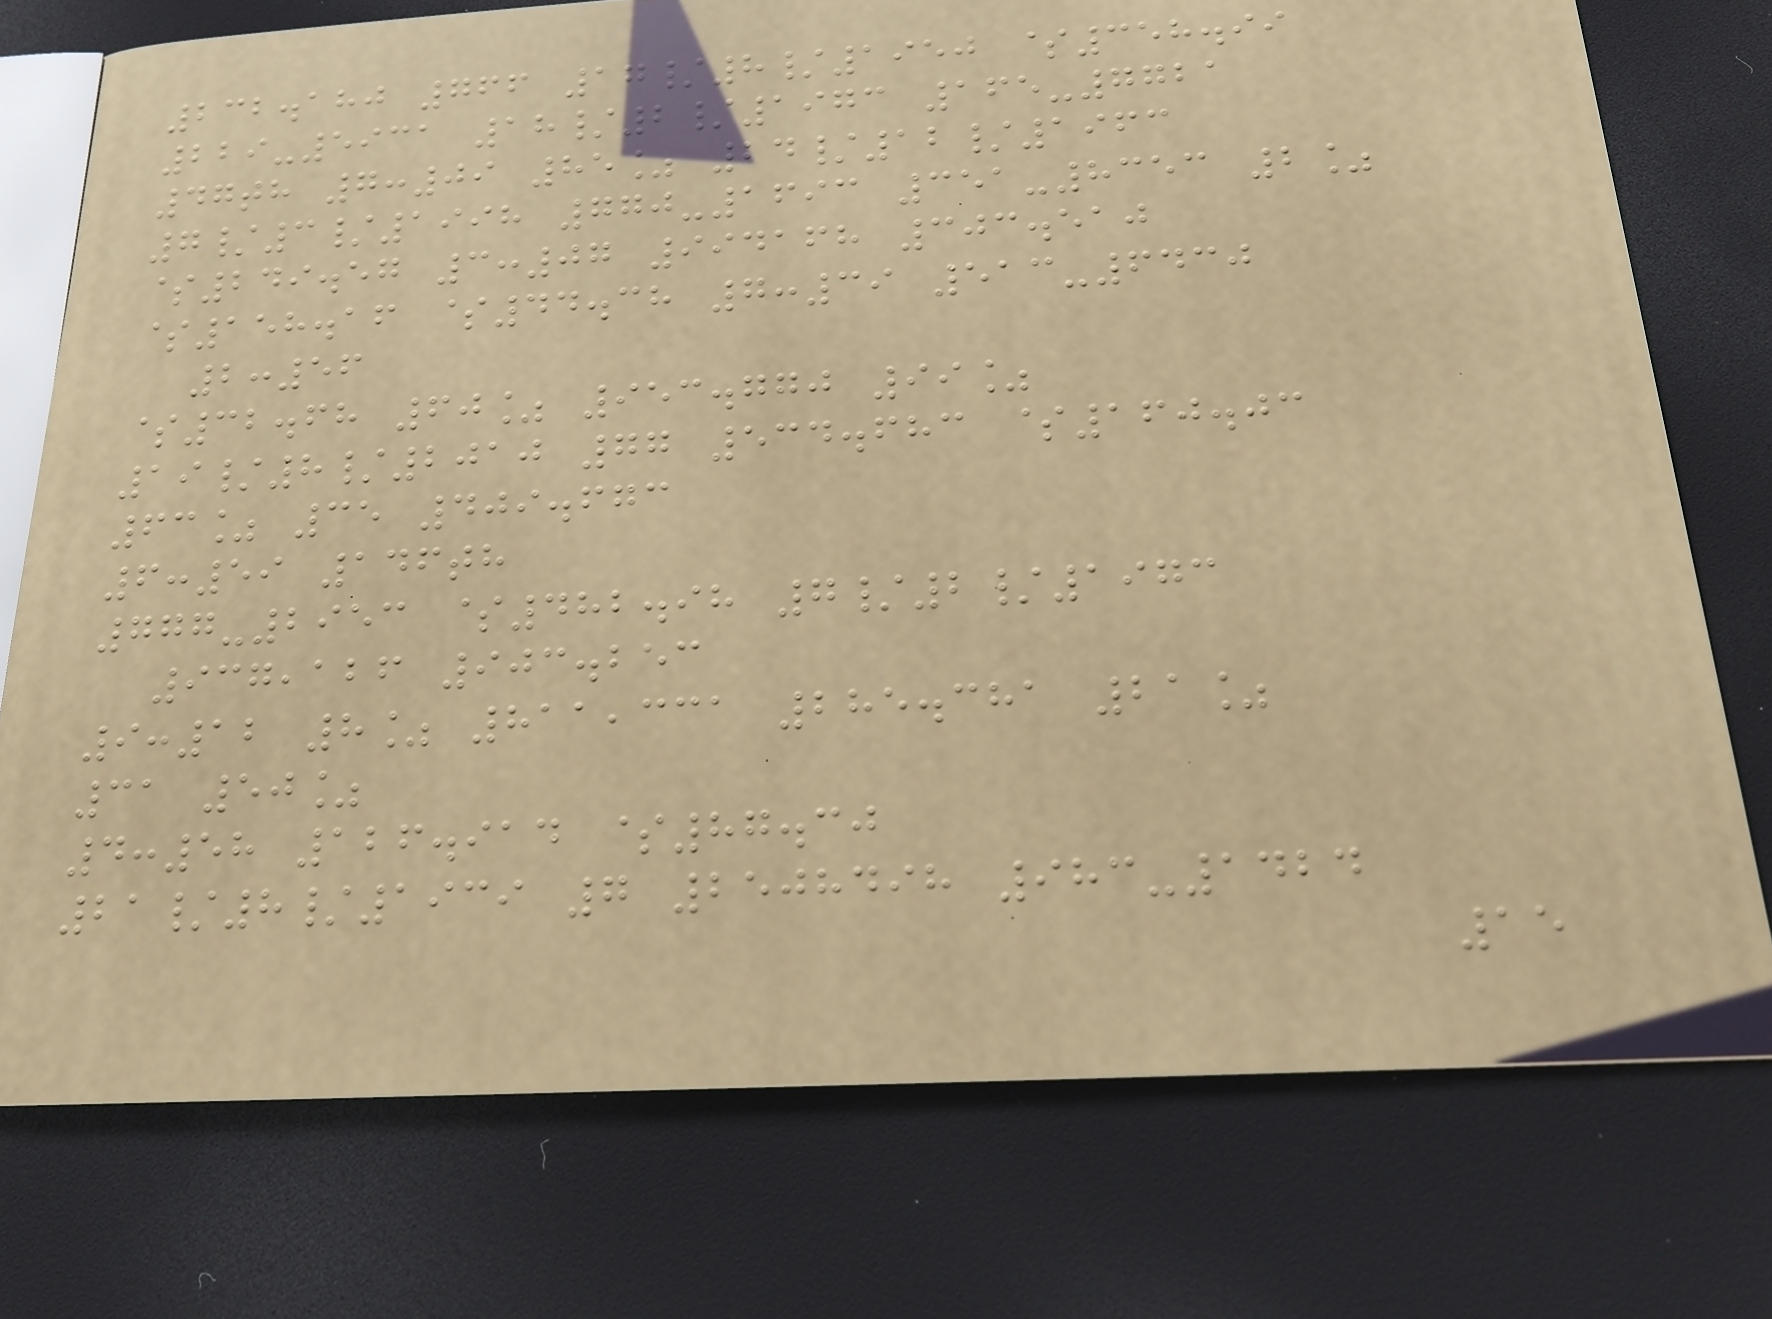232.180 766 17/8/1950 $358.99
229-5931 18/2/1973 165-7721
47th 7:09 85% 24/12/1963
7/3/1998 770-1693 351-8353 2%
$249.57 3:07 994168 303.510
$158.16 $44.38 7:39 513-6430
2:56
$32.68 60% 953.770 99%
19/8/2010 77 534.683 $160.03
63% 35 409.673
6:59 146th
777-2953 $482.98 7/2/1973
937,126 903.253
9:12 8% 811,331 285.381 21%
31 50%
4:58 126.914 $87.30
21/8/1939 7 2508498 983-1424
15
